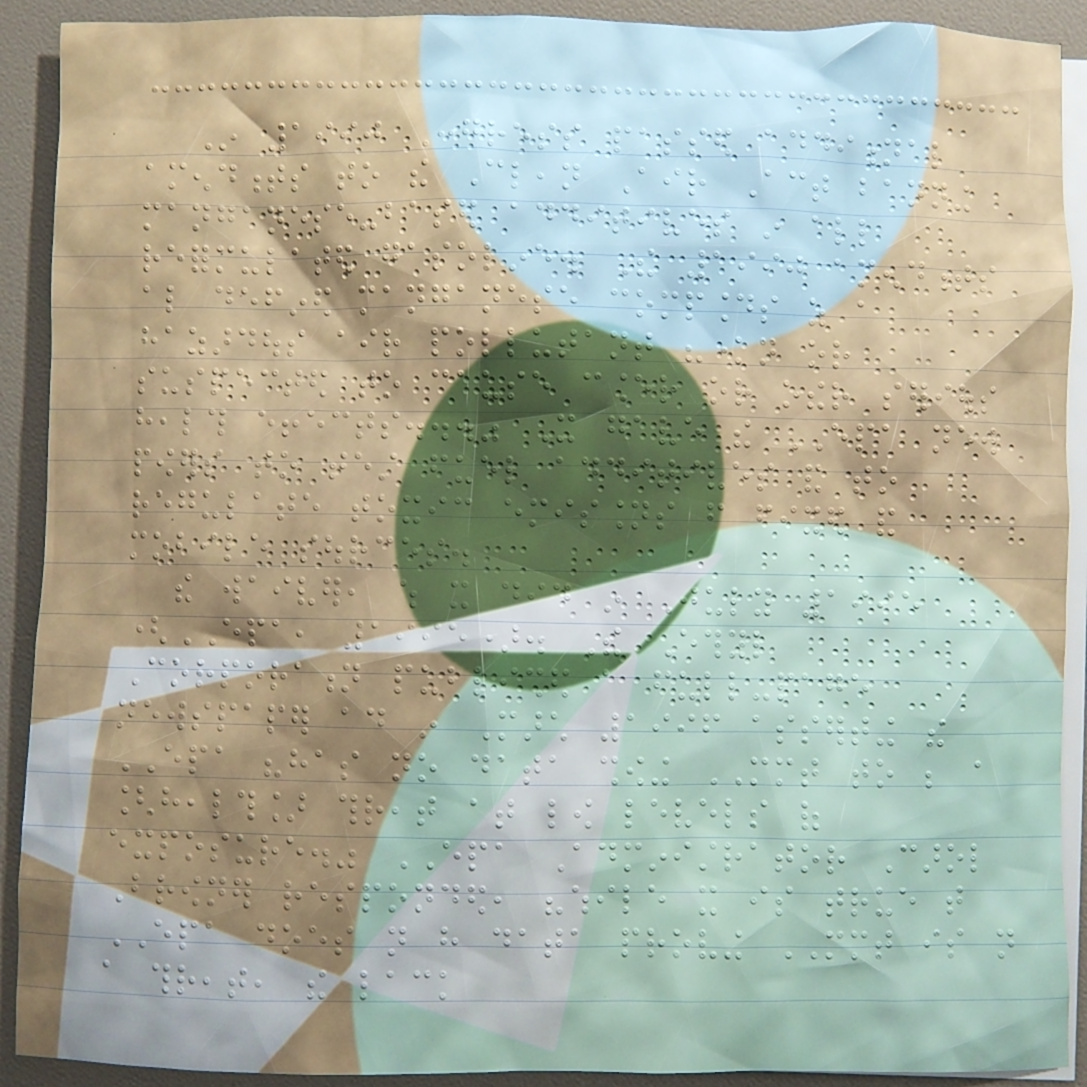In 1990 Congress passed additional
amendments to the Clean Air Act banning
manganese-based additives in all
reformulated gasoline. The 1990 amendments
also defined manganese compounds as a
hazardous air pollutant "known or
suspected to cause cancer or other serious
health effects..." It gave the EPA new
powers to test fuel additives and to
regulate toxic emissions from fixed and
mobile sources.
the waiver, which it did in July 1995
(EPA, 1995). The Ethyl
Corporation published a full-page
newspaper ad in March 1996 asserting the
EPA "has no data showing MMT to be a
[health] threat at low levels of
exposure." EPA Administrator Carol
Browner responded, "while it is true that
EPA does not have data proving MMT is not
a threat, the lack
